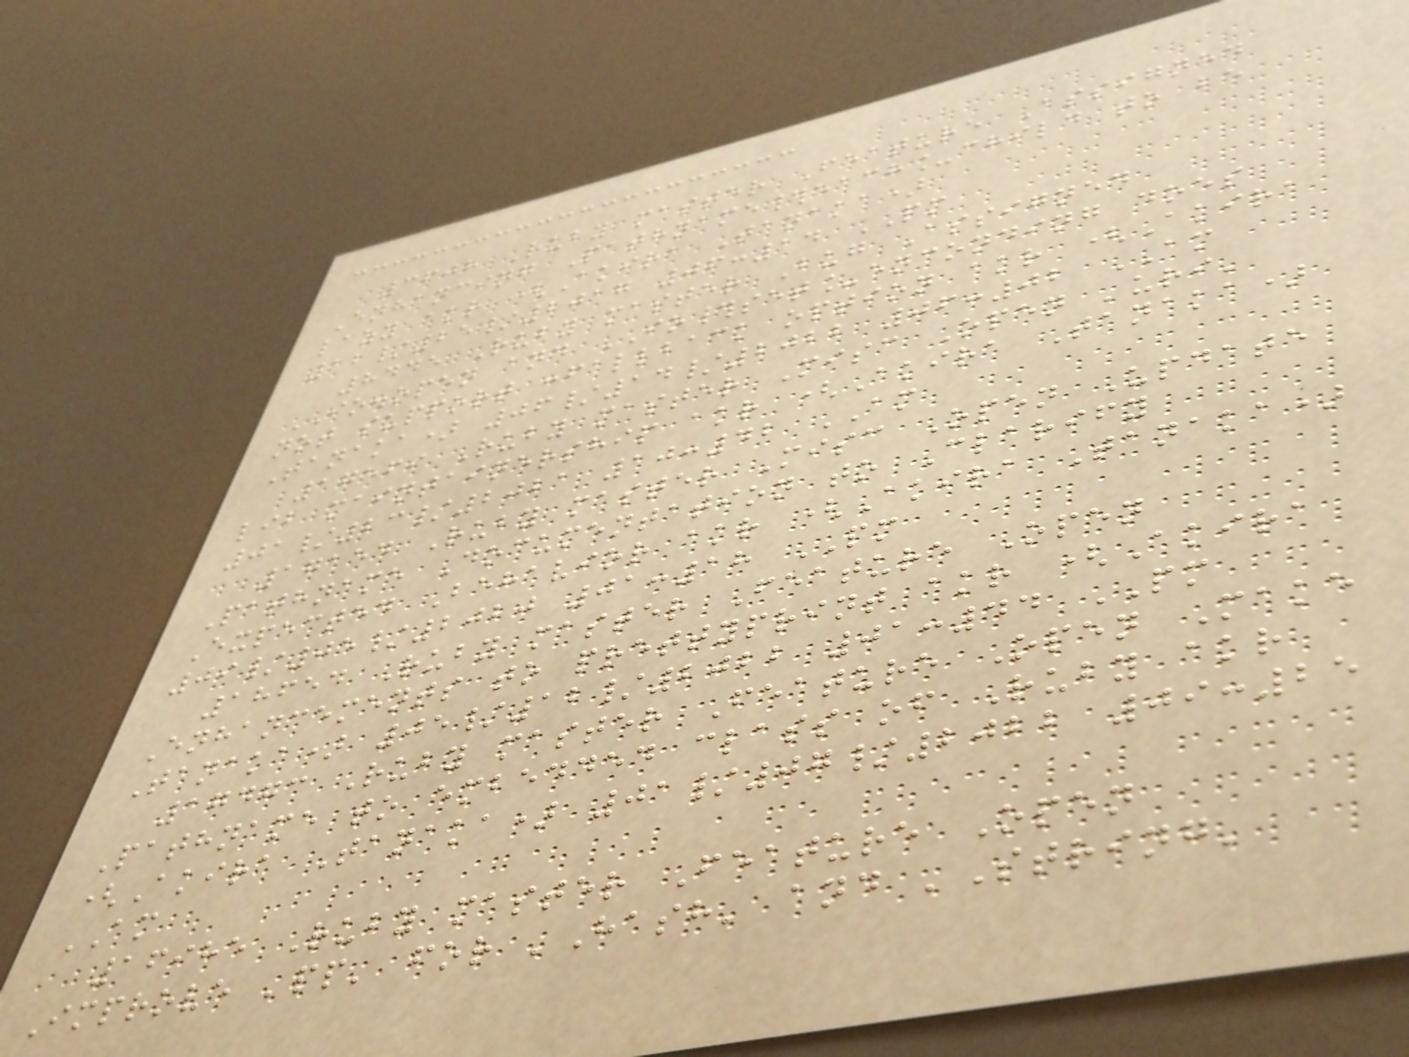3608 Ruby master Feature Assigned
Enhancing Pathname#each_child to be
lazy akr (Akira Tanaka)
12/25/2017 06:14 PM
8445 Ruby master Bug Assigned
IO.open and IO#set_enconding does
not support :fallback option akr (Akira
Tanaka) 06/14/2022 06:02 AM
17569 Ruby master Misc Open 'uri'
lib maintainership akr (Akira Tanaka)
01/23/2021 10:42 AM
17154 Ruby master Misc Open Update
Pathname Documentation to Clarify
Expected Behavior akr (Akira Tanaka)
09/05/2020 01:18 PM
18654 Ruby master Feature Open
Enhancements to prettyprint akr (Akira
Tanaka) 05/12/2022 01:44 PM
17473 Ruby master Feature Open Make
Pathname to embedded class of Ruby akr
(Akira Tanaka) 01/07/2022 09:25
AM
16985 Ruby master Feature Open
Improve 'pp' for 'Hash' and 'String'
